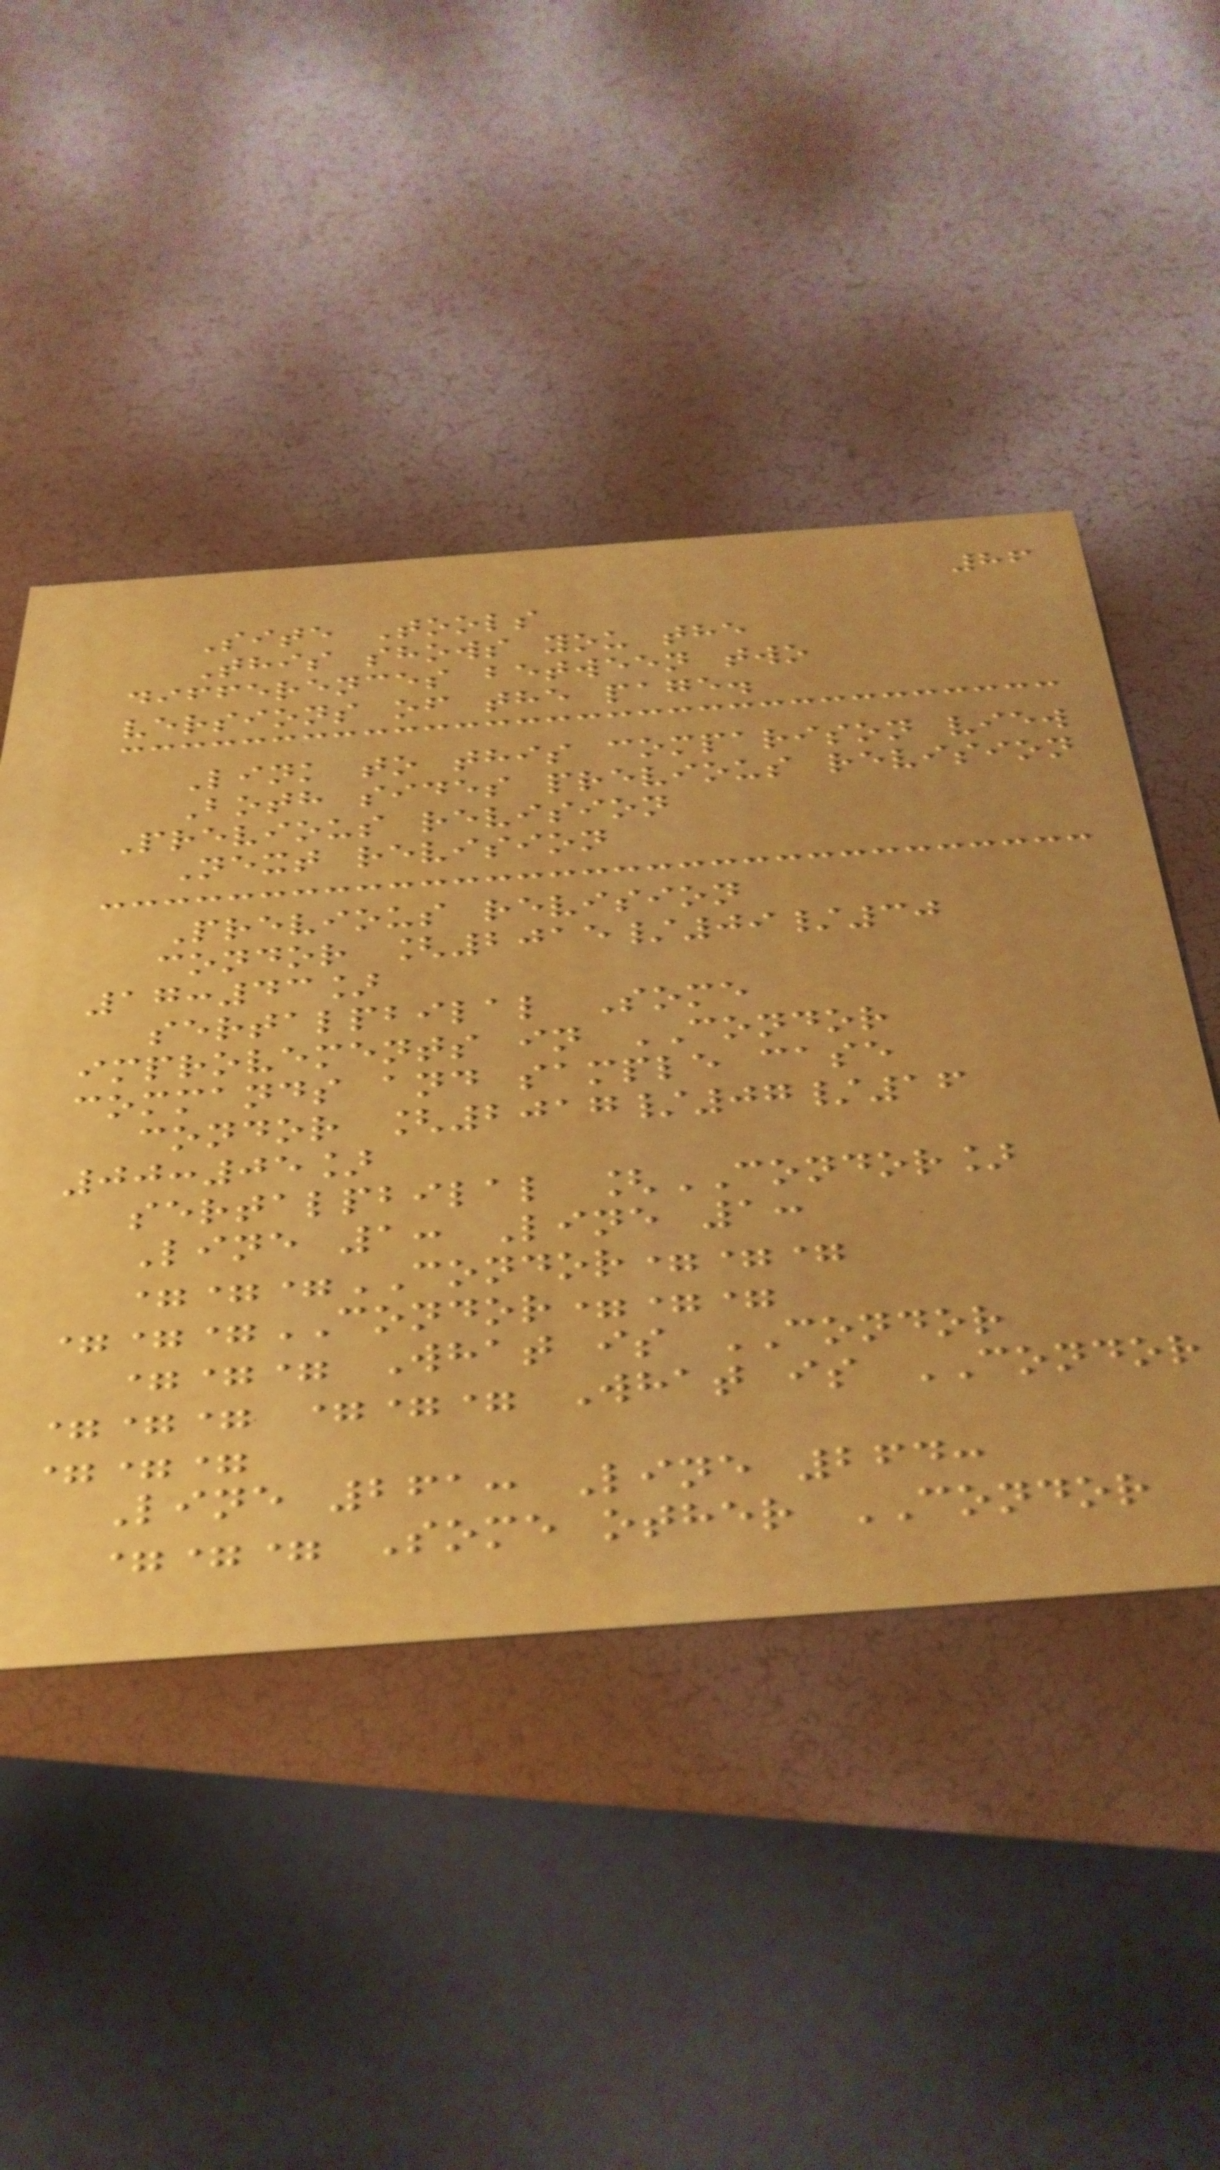86
Site Tools
This shows you the
differences between two
versions of the page.
Link to this comparison view
Both sides previous revision
Previous revision
Next revision
Previous revision
condor [2015/09/30
17:43]
sertalpbilal Some
improvements in CONDOR
commands and sample case
condor [2017/07/16
00:05]
sertalpbilal [CONDOR]
Line 1: Line 1:
===CONDOR===
===CONDOR===
=== What is CONDOR
=== === What is CONDOR
===
Line 261: Line 264:
=== Some other CONDOR
